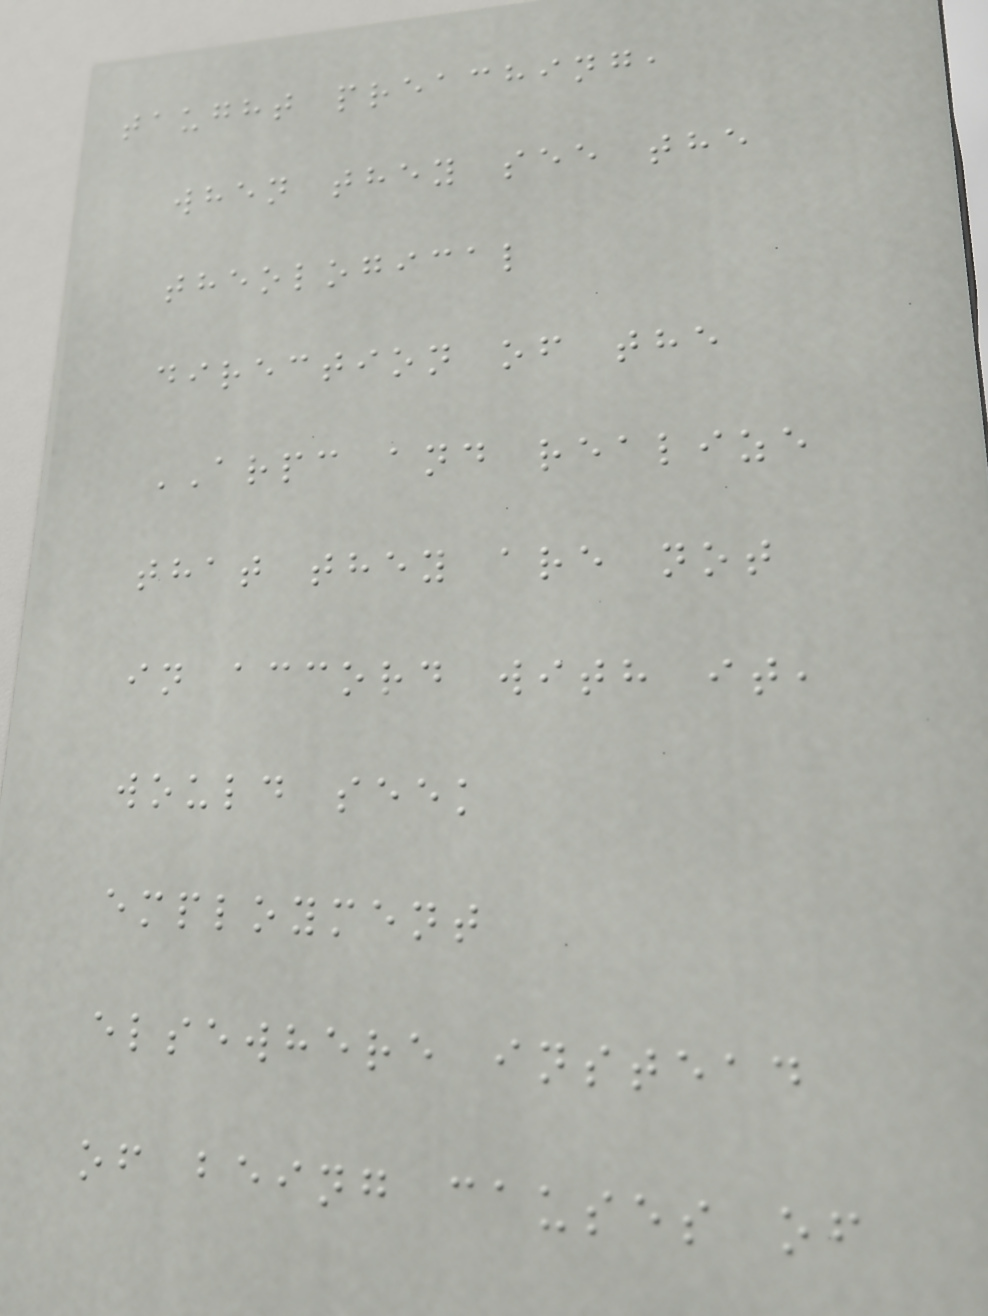taught preaching,
when they see the
theological
direction of the
ARPC and realize
that they are not
in accord with it,
would seek
employment
elsewhere instead
of being causes of
